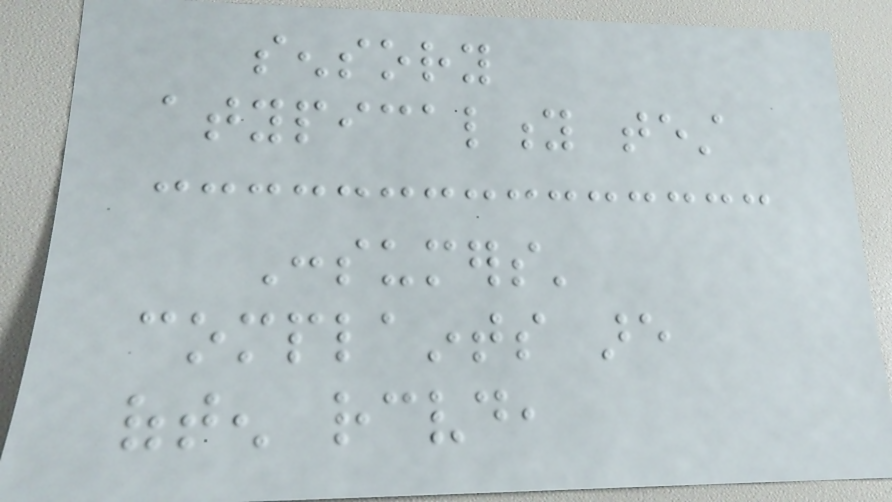sensory
atypicality test
Consumers'
complaints are
often received,
